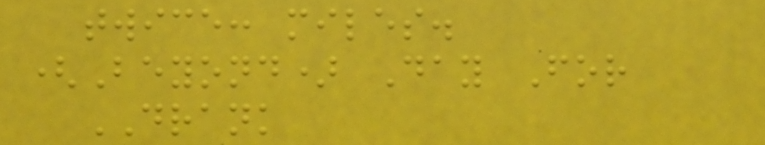twice: miles.
(Beyond) Day For
DRANK
